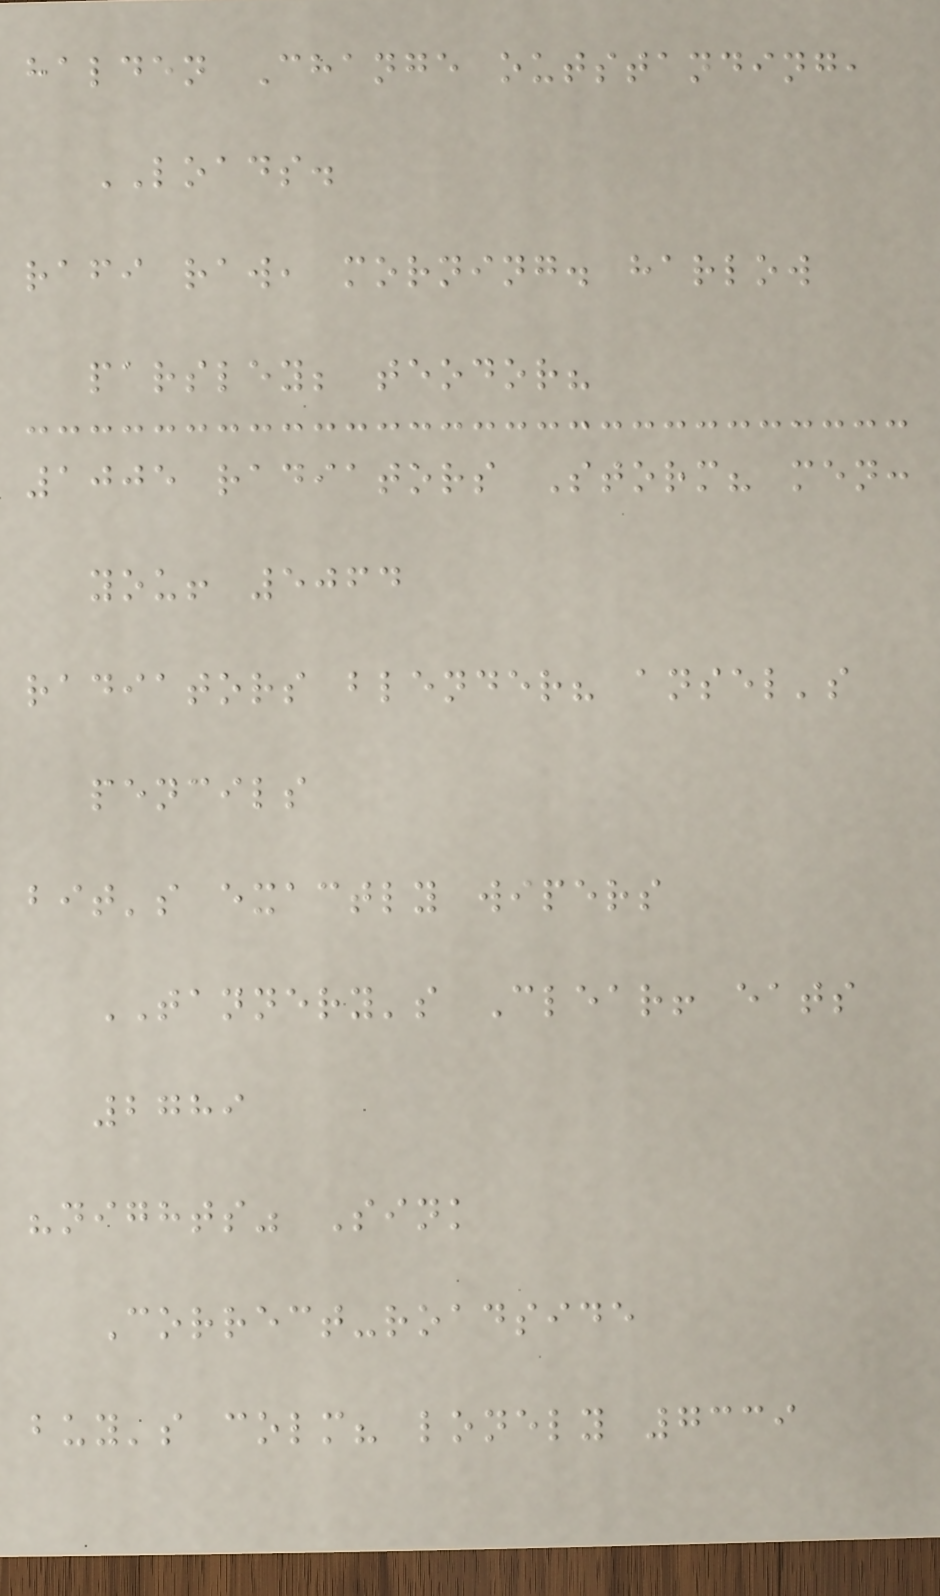halden Change outstanding,
LOADS.
rafi raw, morning. harlow
parsley; teodor?
1005 radiators Storm? men:
you! 5064
radiators blender? ansel's
pencils
bit's exactly wipers
TANNERY's Clear! eats
2789
"nights" Sink
Correct-roadside
buy's colm? lonely 7339
